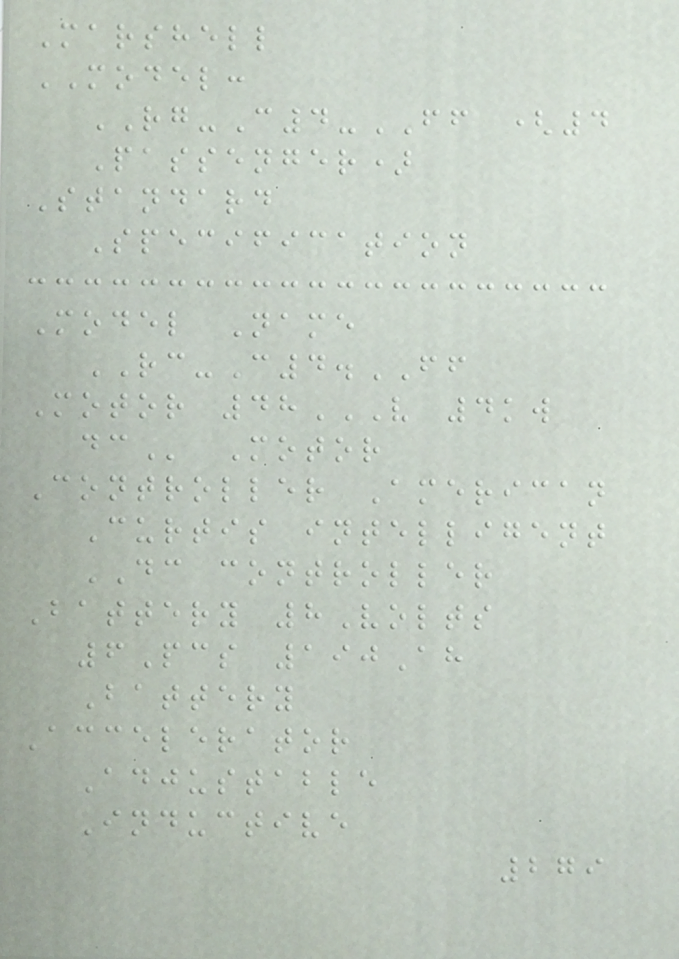Marshell
MODEL:
RG-C4-FF (4
Passenger)
Standard
Specification
Model Name
RC-C4.FF
Motor 48V 4KW
DC Motor
Controller American
Curtis intelligent
DC controller
Battery 8Volts
6Pcs 190Ah
Battery
Accelerator
Adjustable
Inductive
279
